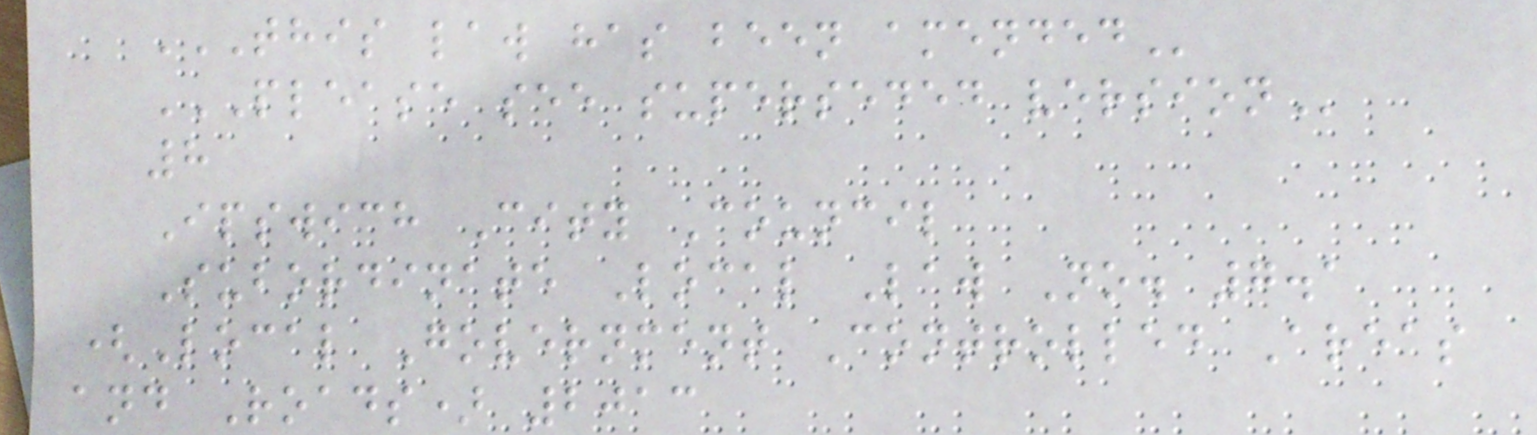THIS LAW HAS BEEN AMENDED
PLEASE SEE SUPERSEDED VERSION
8
Ipswich City Council
Subordinate Local Law No. 7.1
(Local Government Controlled Areas
and Roads) 2013
